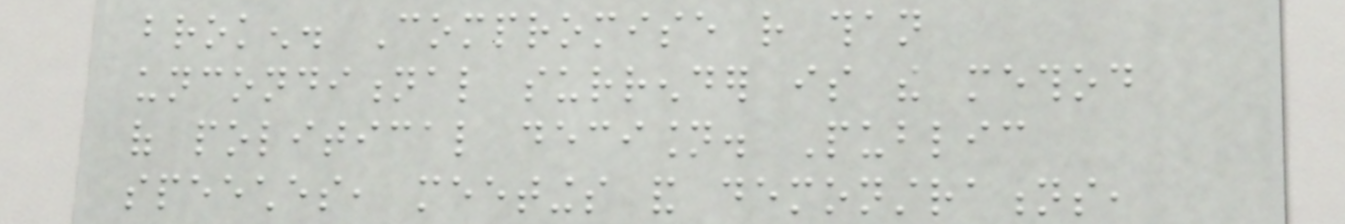broken. Compromise rather than
unconditional surrender is the method
of political decision. Public
speeches, meetings and demonstrations,
